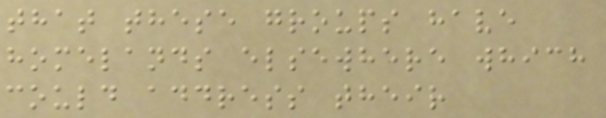that these groups have
homelands elsewhere which
could address their
